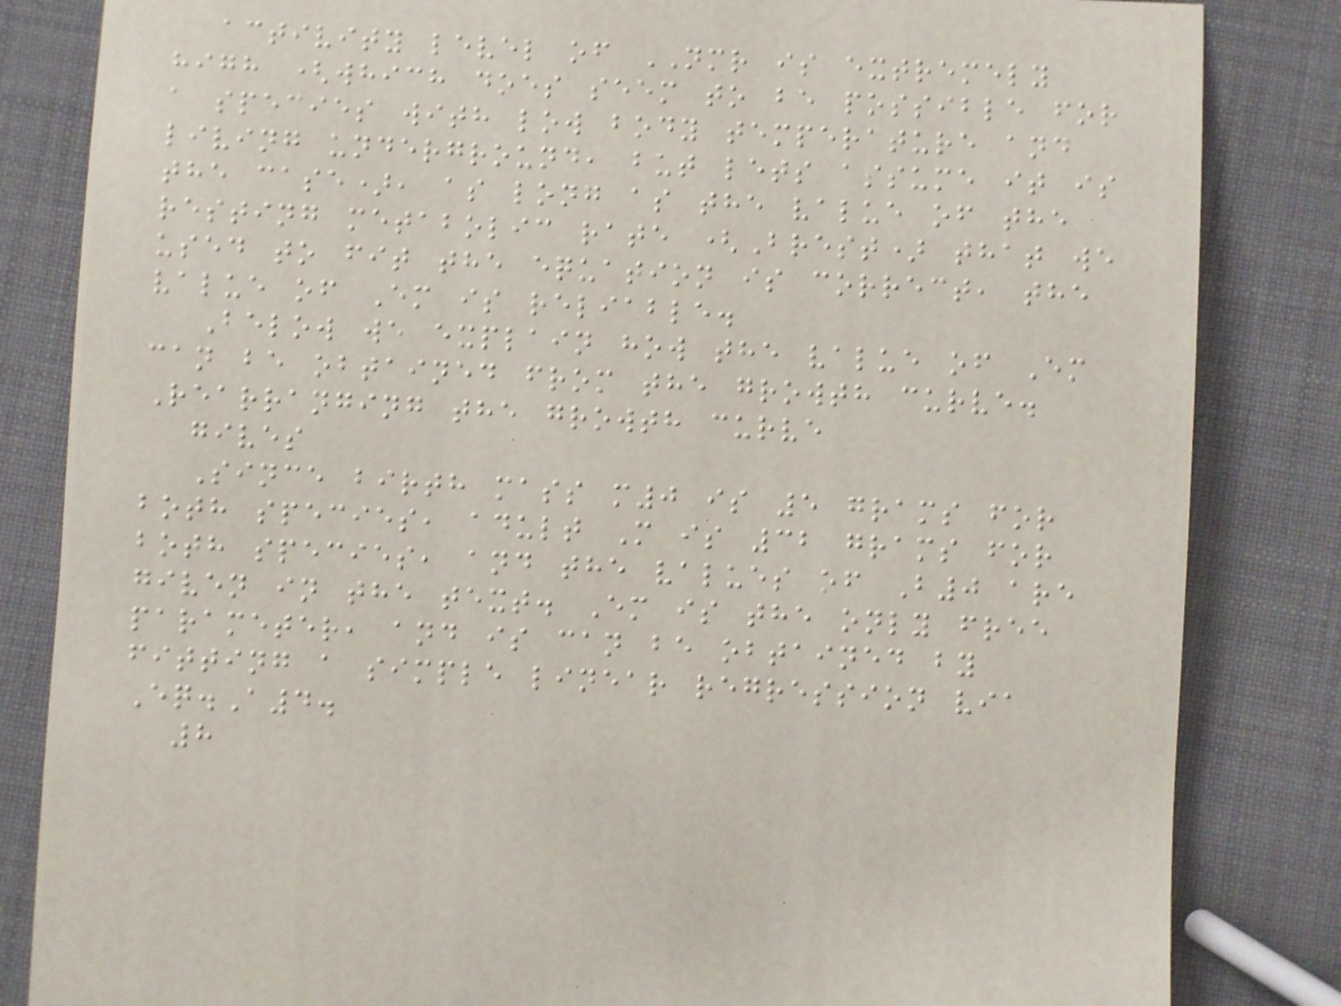activity level of NMR is extremely
high (which does seem to be possible for
a species with low body temperature and
living underground, but lets assume it is
the case), as long as the value of the
resting metabolic rate (Brest) that we
used to fit the equation is correct, the
value of Em is reliable.
Below we explain how the value of Em
can be obtained from the growth curve.
Rearranging the growth curve
gives
Since birth mass m0 is 5 grams for
both species, adult M is 32 grams for
both species, and the values of B0 are
given in the text. Em is the only free
parameter, and is can be obtained by
fitting a simple linear regression via
Eq.A4.
8
